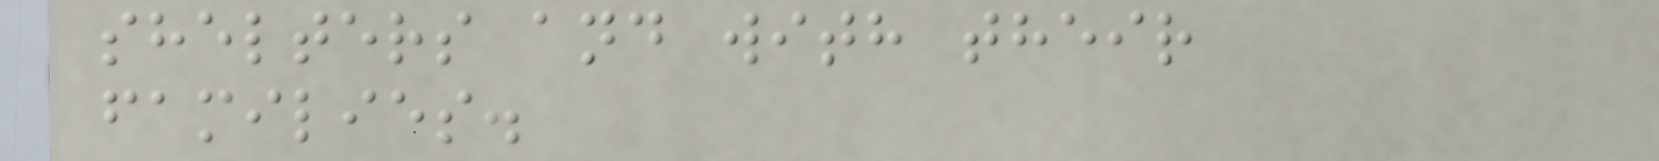shelters and with their
families.
